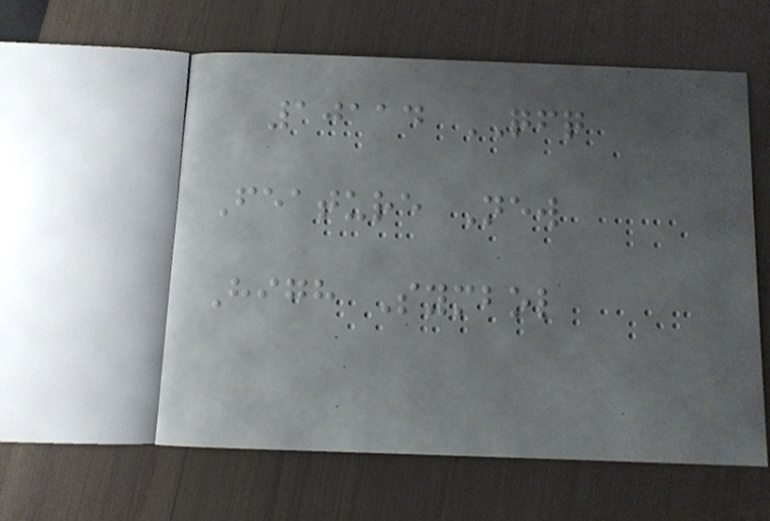10114 QFQ
Feature New
High Symbol
